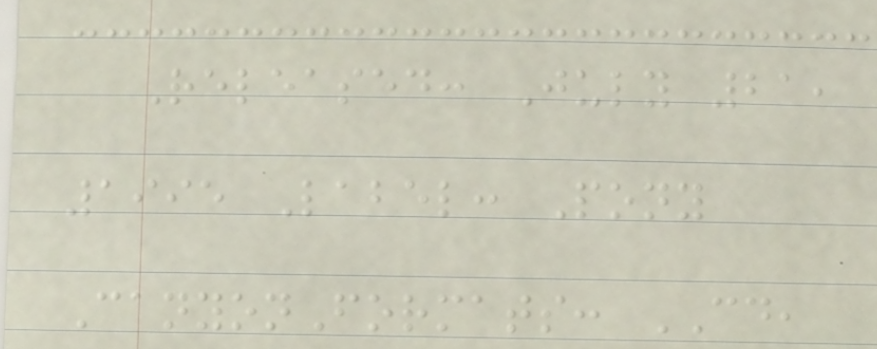Released: July 21,
1995 Label: Pony
CanyonFormats: CD,
